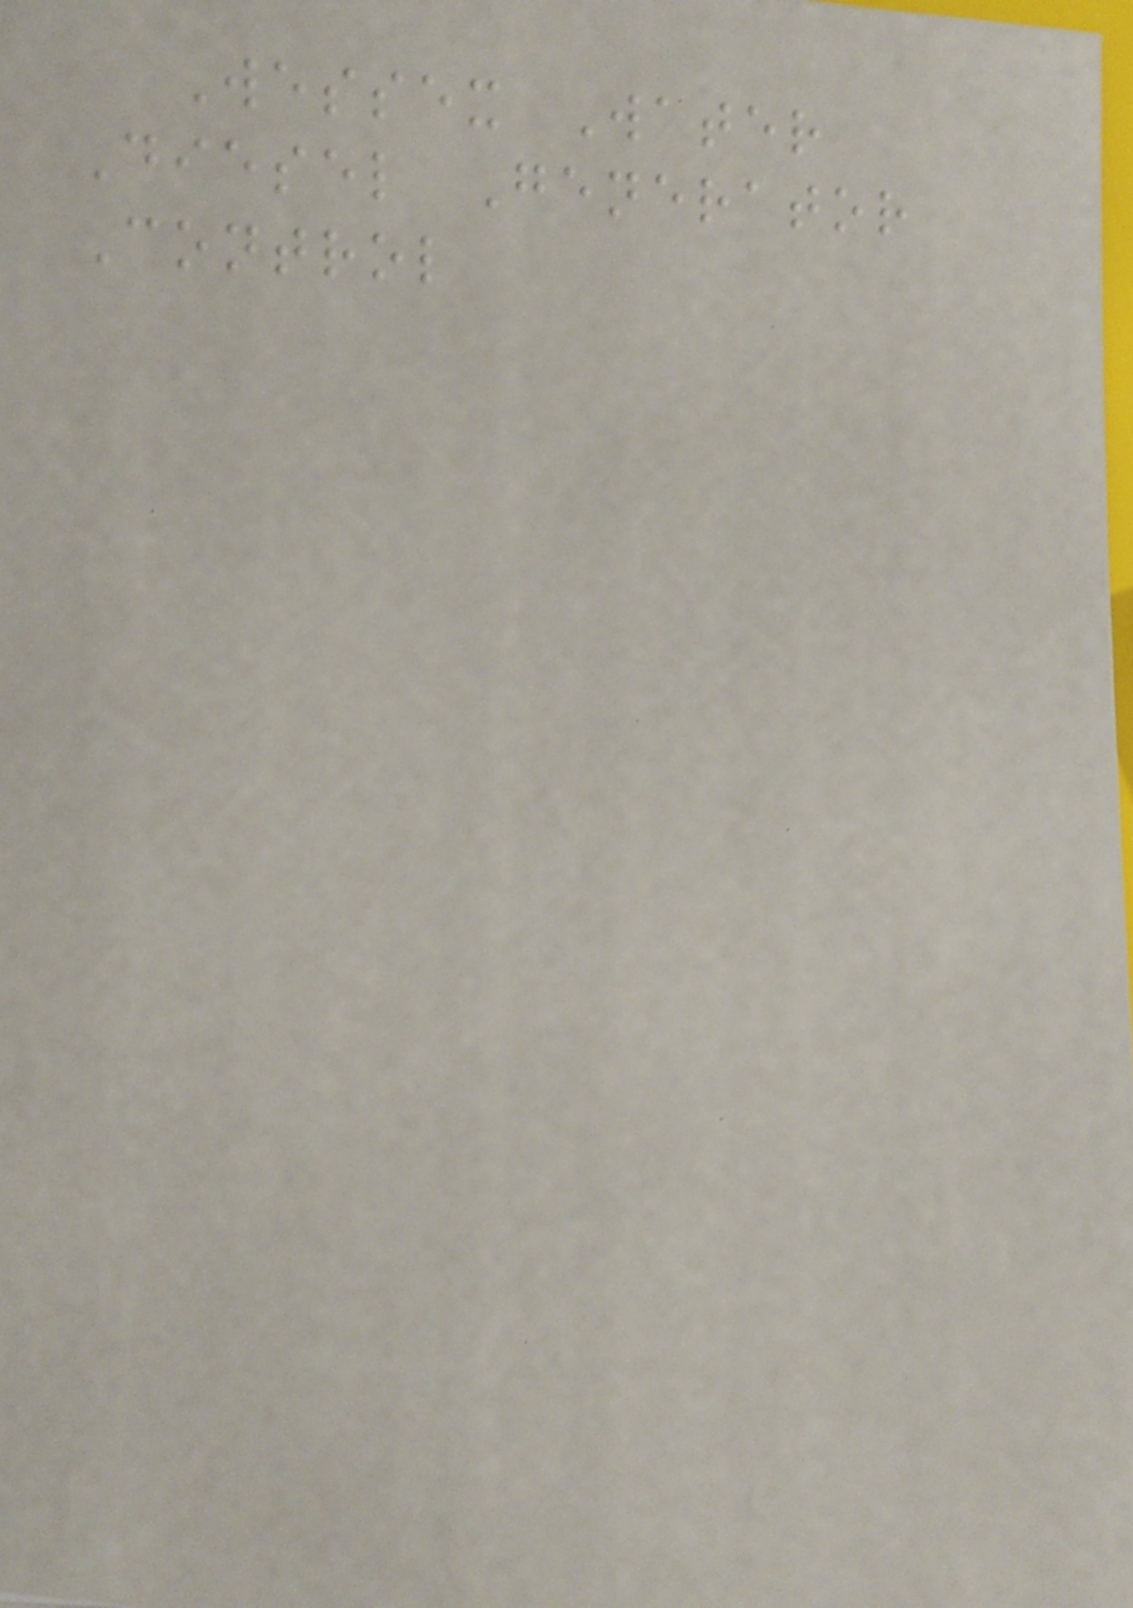Wessex Water
Diesel Generator
Control
